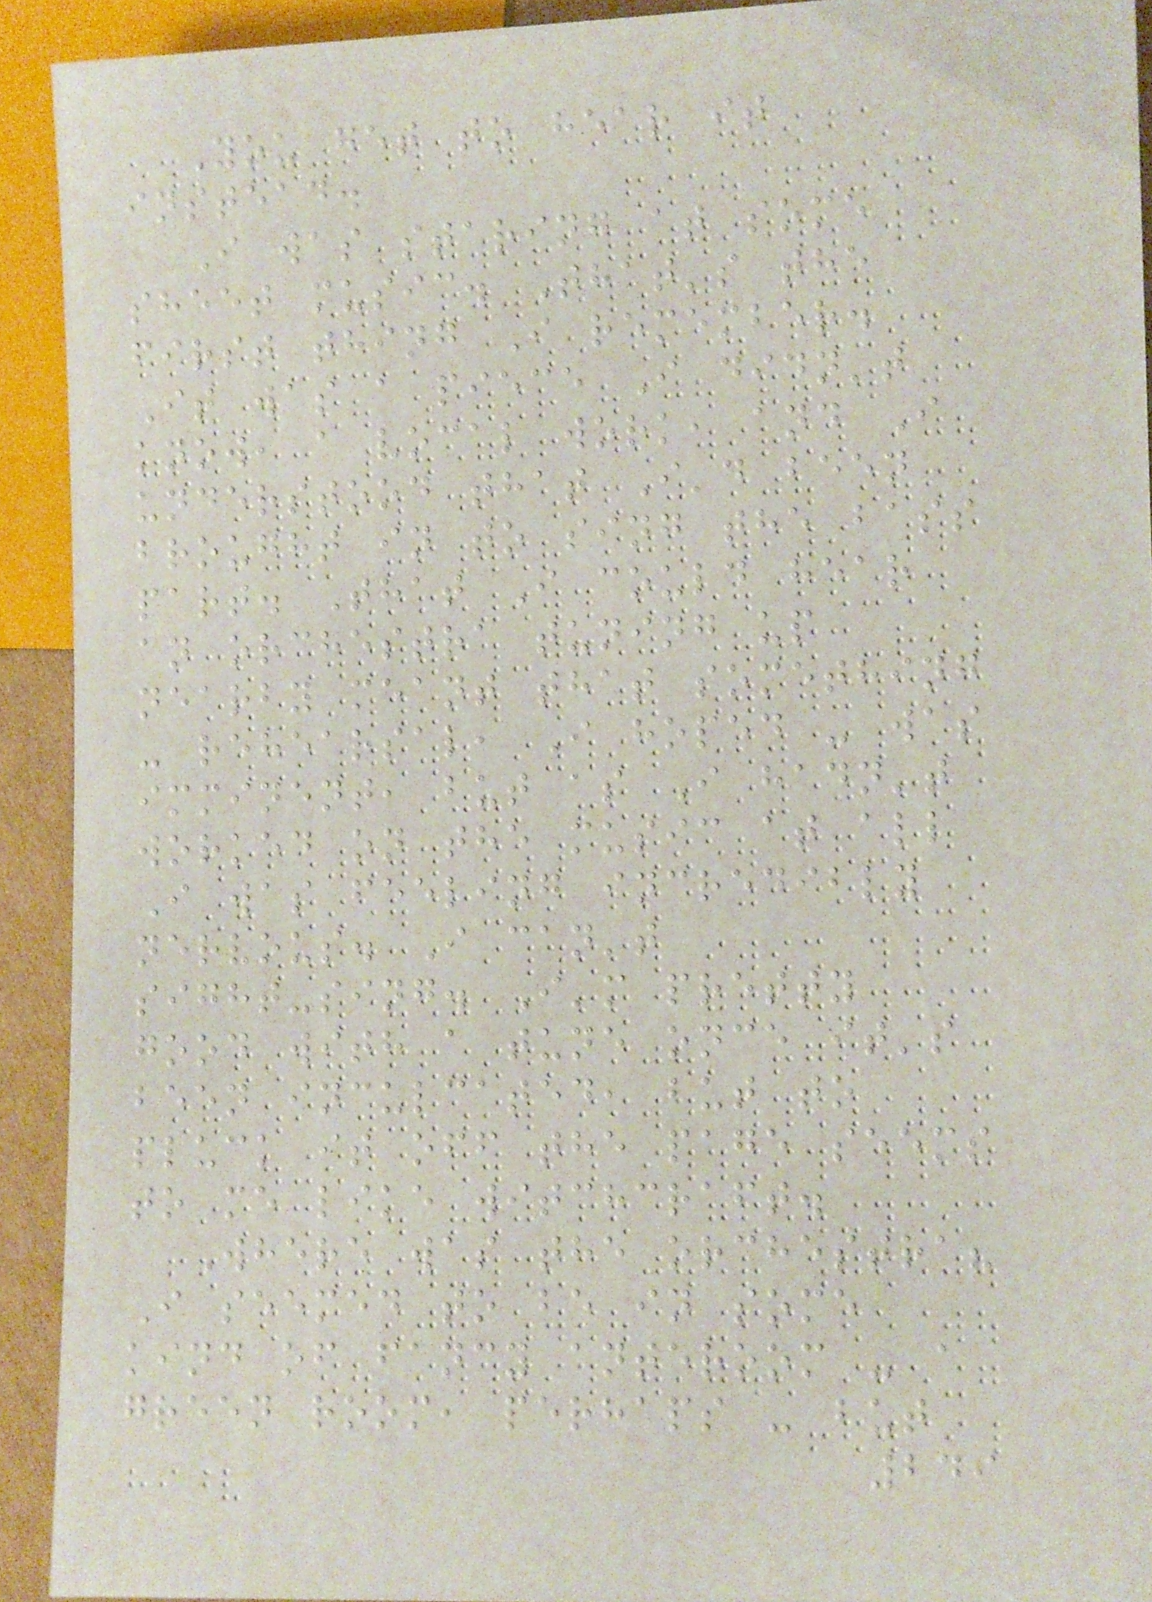You get to hear it
instead.
I was staring at some
sheet music. That's the
first thing I remember.
It was a piece I didn't
know, a vocal work, and I
understood that I'd been
brought in to sing the bass
part. That I could hear
an orchestra tuning up
nearby meant that something
- rehearsal, I hoped - was
imminent, but as I hadn't
worked on the music at all
I was feeling incredibly
nervous. I can't
sight-sing. I'm pretty
good with a tune once it's
been inculcated, but to
pluck it off the page seems
to me like witchcraft.
Where was the orchestra?
I seemed to be in some
kind of fancy anteroom - a
green room, perhaps - but
249
